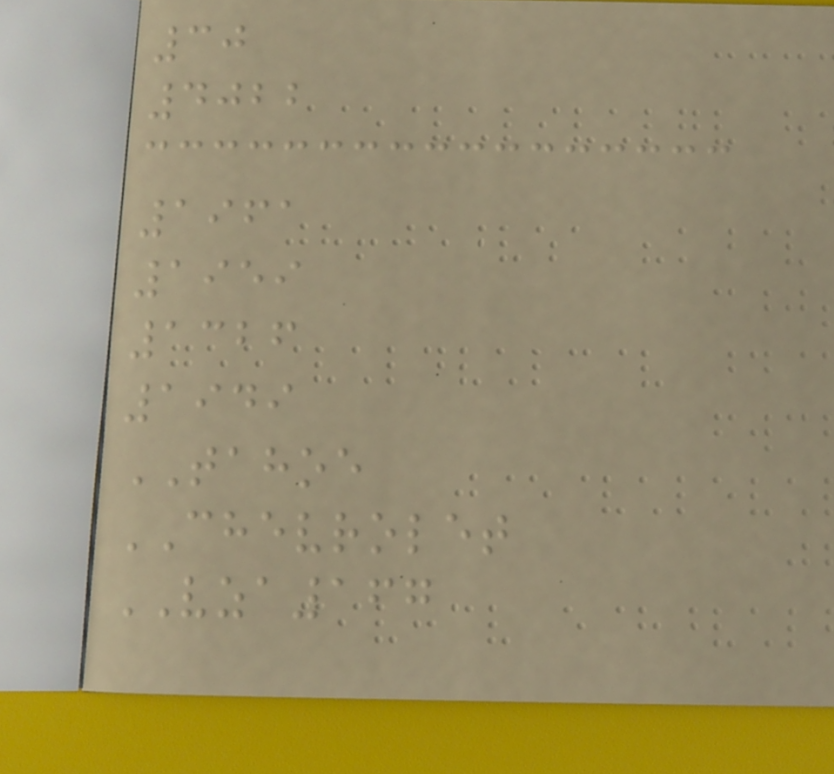30
4022
1961
1959
1326
1949
TAHOE
CHEVROLET
VZA167
